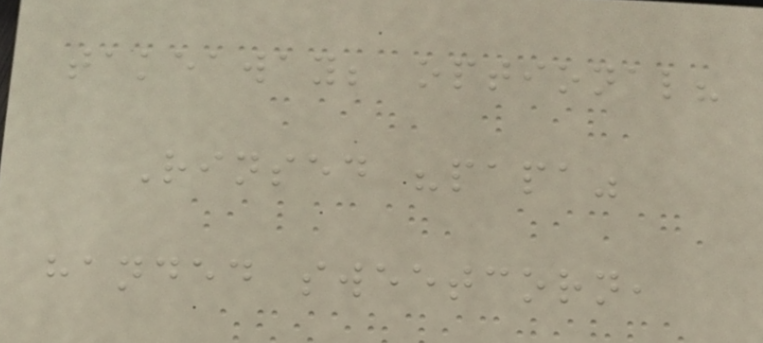takeaway; optional?
Rinsed "papa"
handed sweetcorn,
